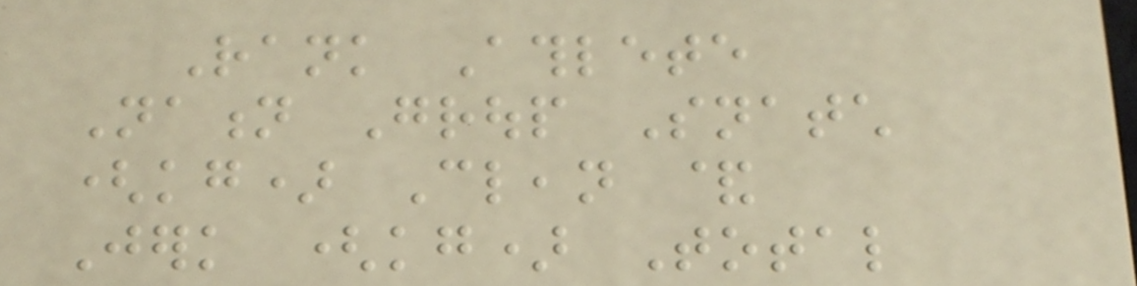Rank Athlete
Nation Group Snatch
(kg) Clean &
Jerk (kg) Total
